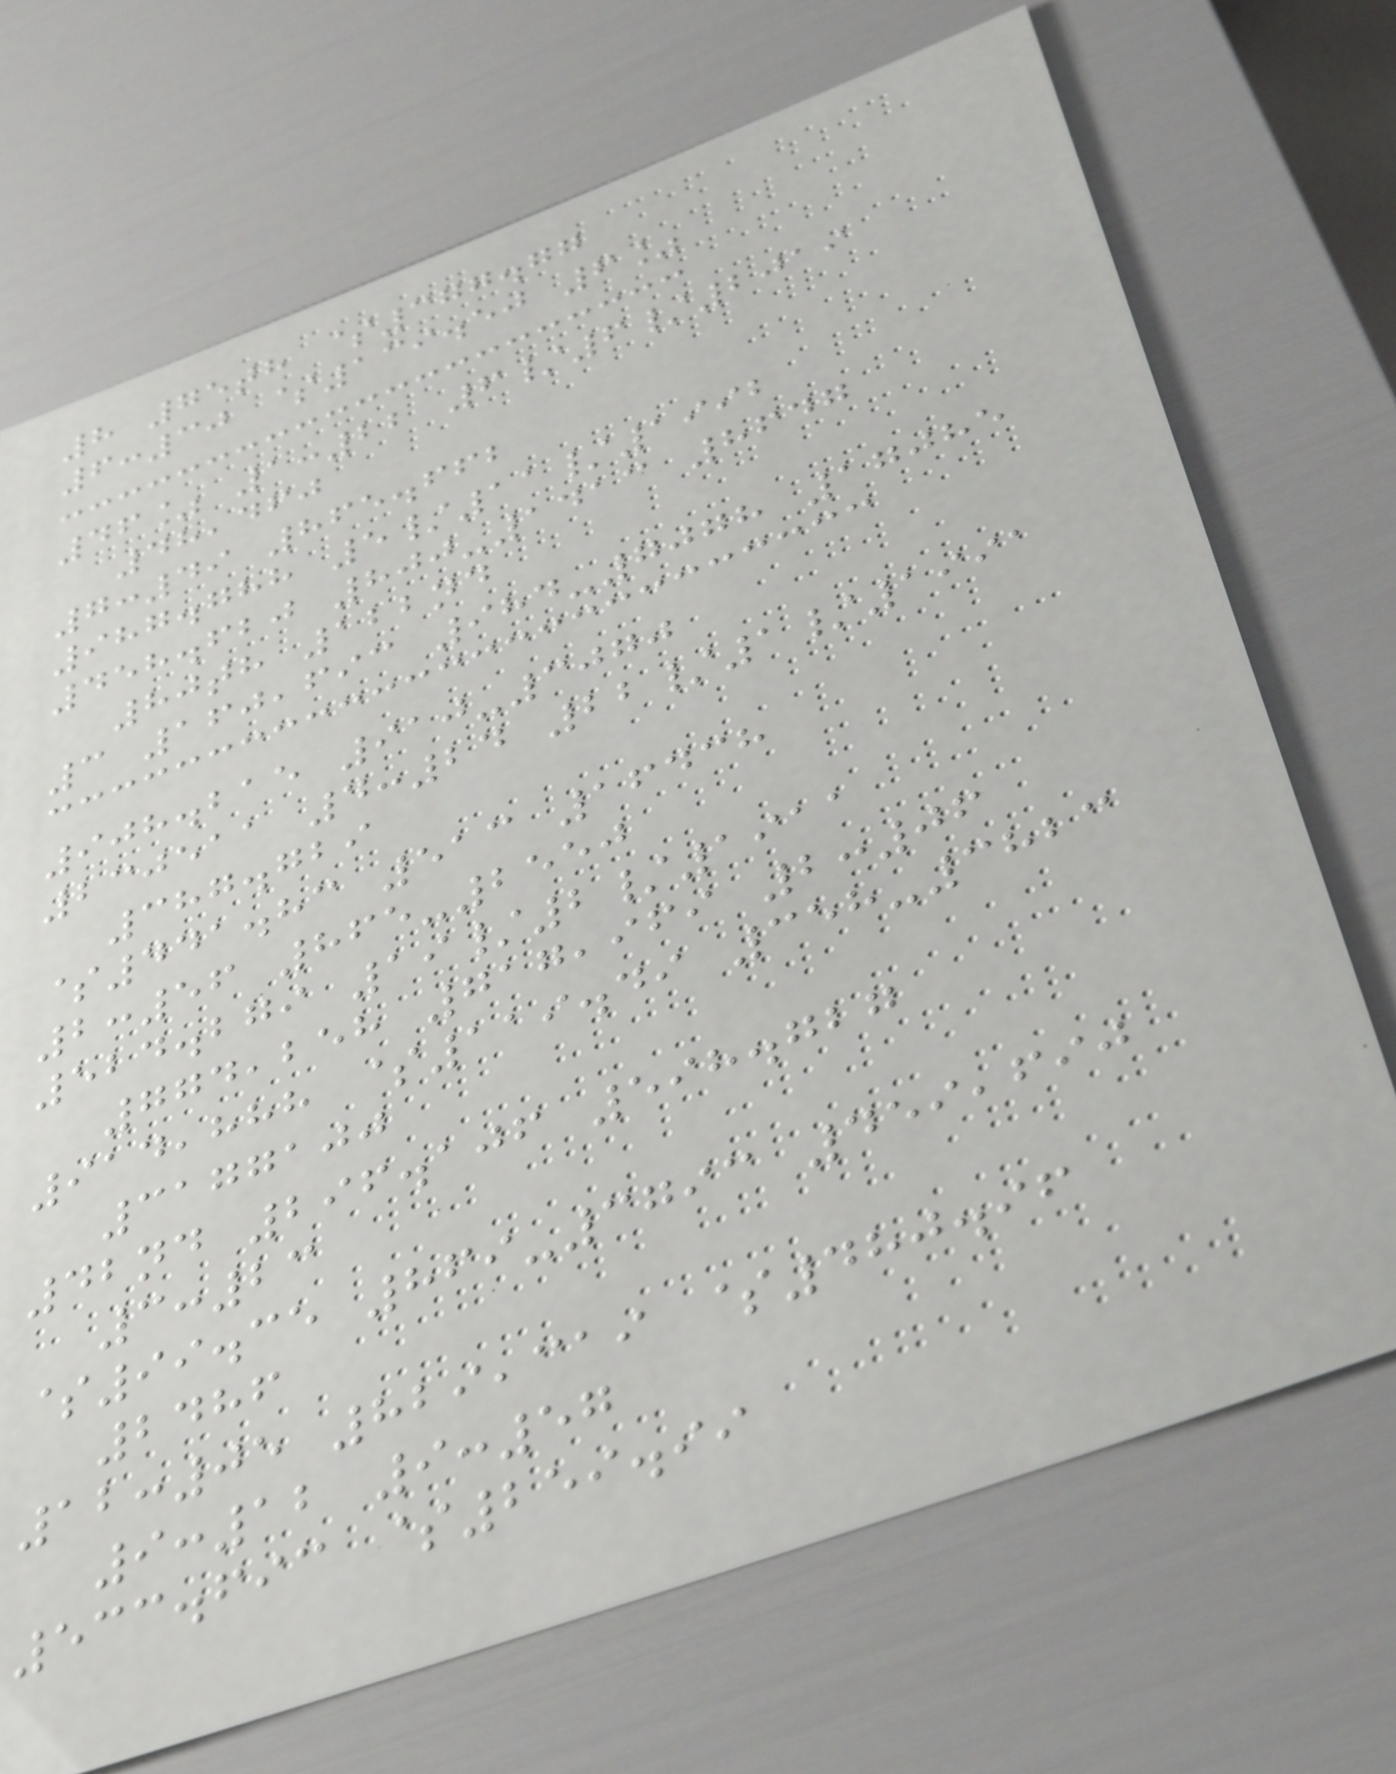8 75th $377.77
6:30 $139.50 6%
46% 1:22 6/6/2019
48,460
7:49 865.662
987.788 5/11/1992
458.620 800-1413 8647
80th 122nd
3 160,693 984-7078 17085
908.215 910-3070
230511 4:24 22/1/1991
387.729
$441.83 513 16438
2:56 865-2550
524.279 19/2/1911
774,258 717,969 2:06
914,888 $119.49 358-3823
3177100
42nd 296.106 598.727
3:23
$99.35 869-3793 459,690
2486
12:05 829,319 $480.96
9:12 9:57
533.693 $259.99
